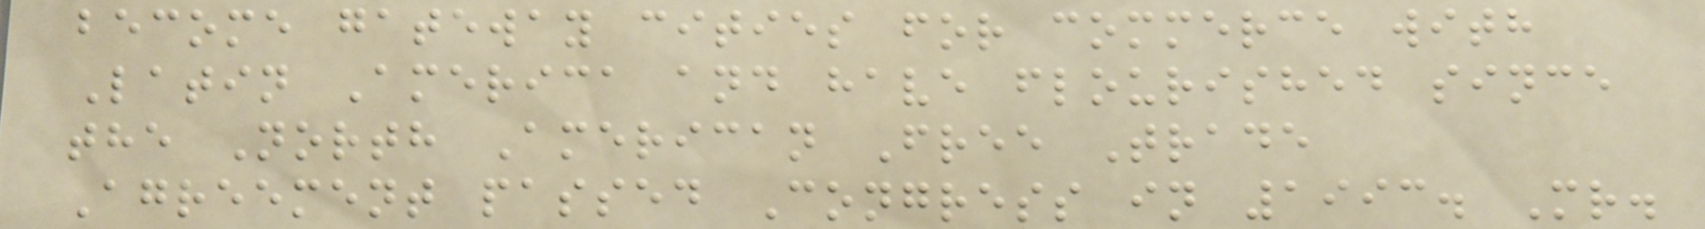become gateway cities for commerce with
Latin America and have flourished since
the North American Free Trade
Agreement passed Congress in 1993. Mr.
